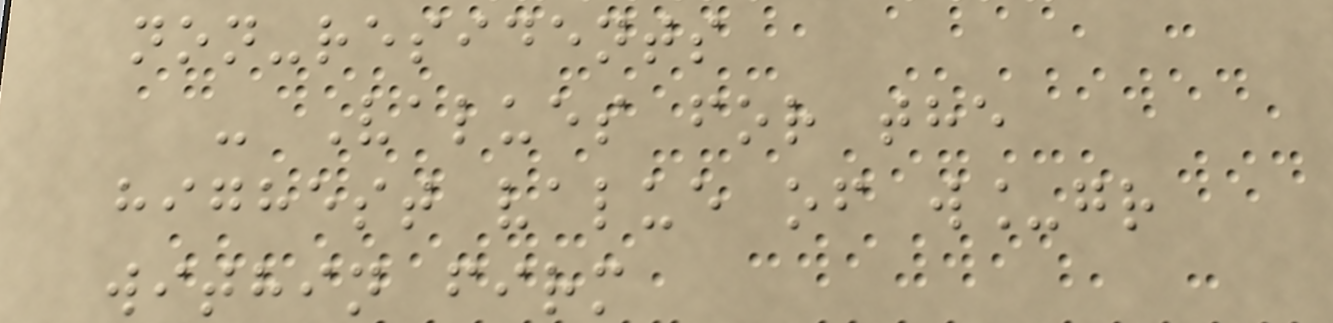non-residents
- Values for the
highest value of w_gr
within firm
